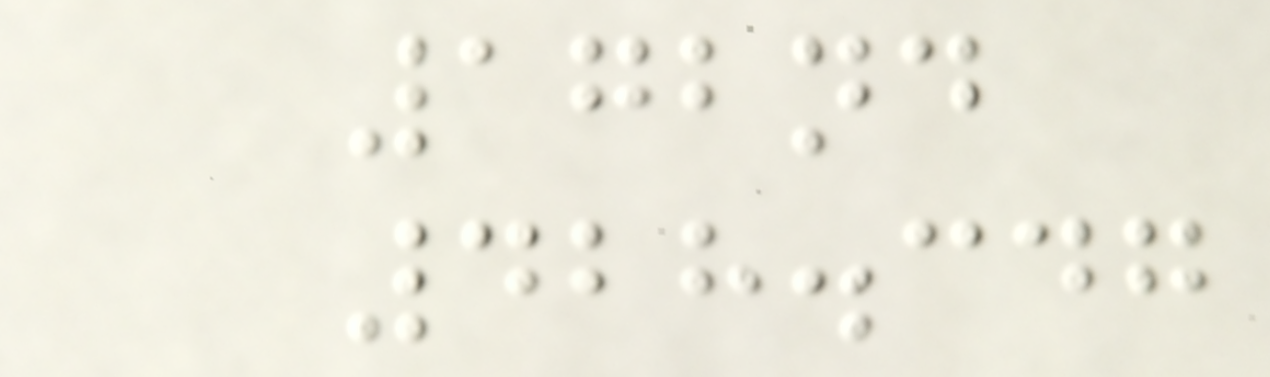172nd
428.347
